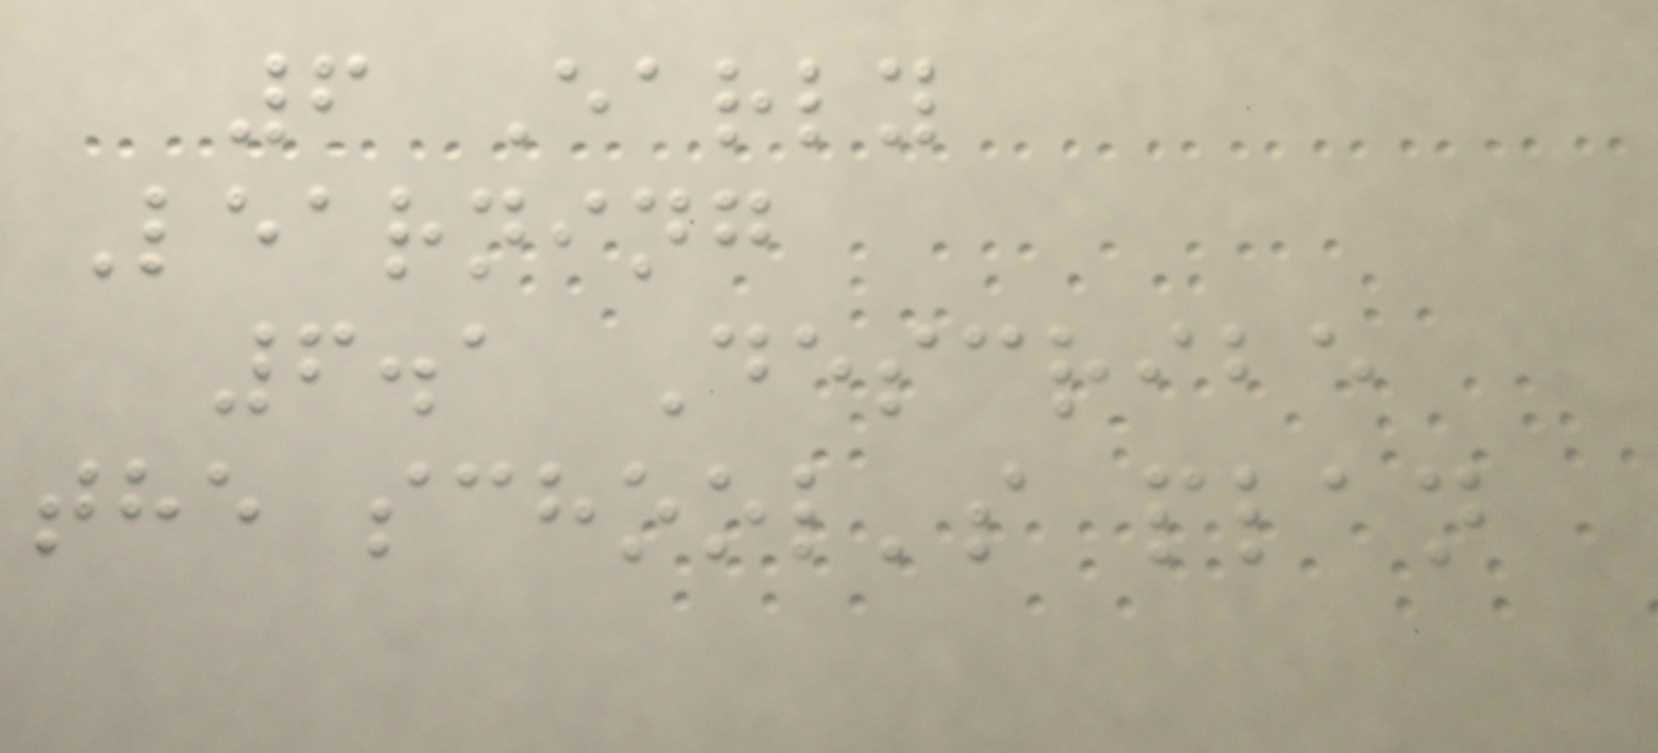6 Early
Learning
6.1 Describe
the school's plan
